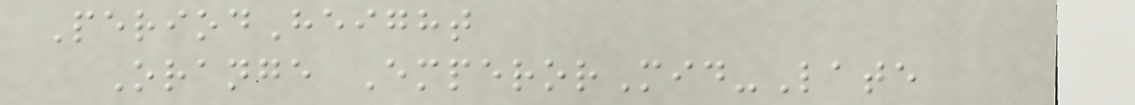PeriodHeight
Orange EmperorMid-Late
